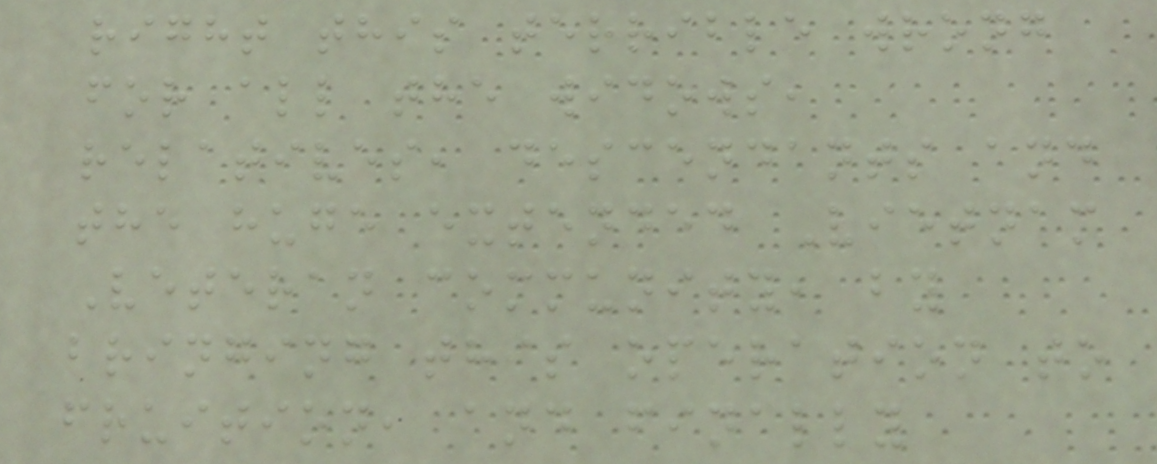right this terrible wrong
for all the widows,
relatives, descendants and
the huge extended Vietnam
Veteran community, by
bringing this operation to
fruition, and finally
